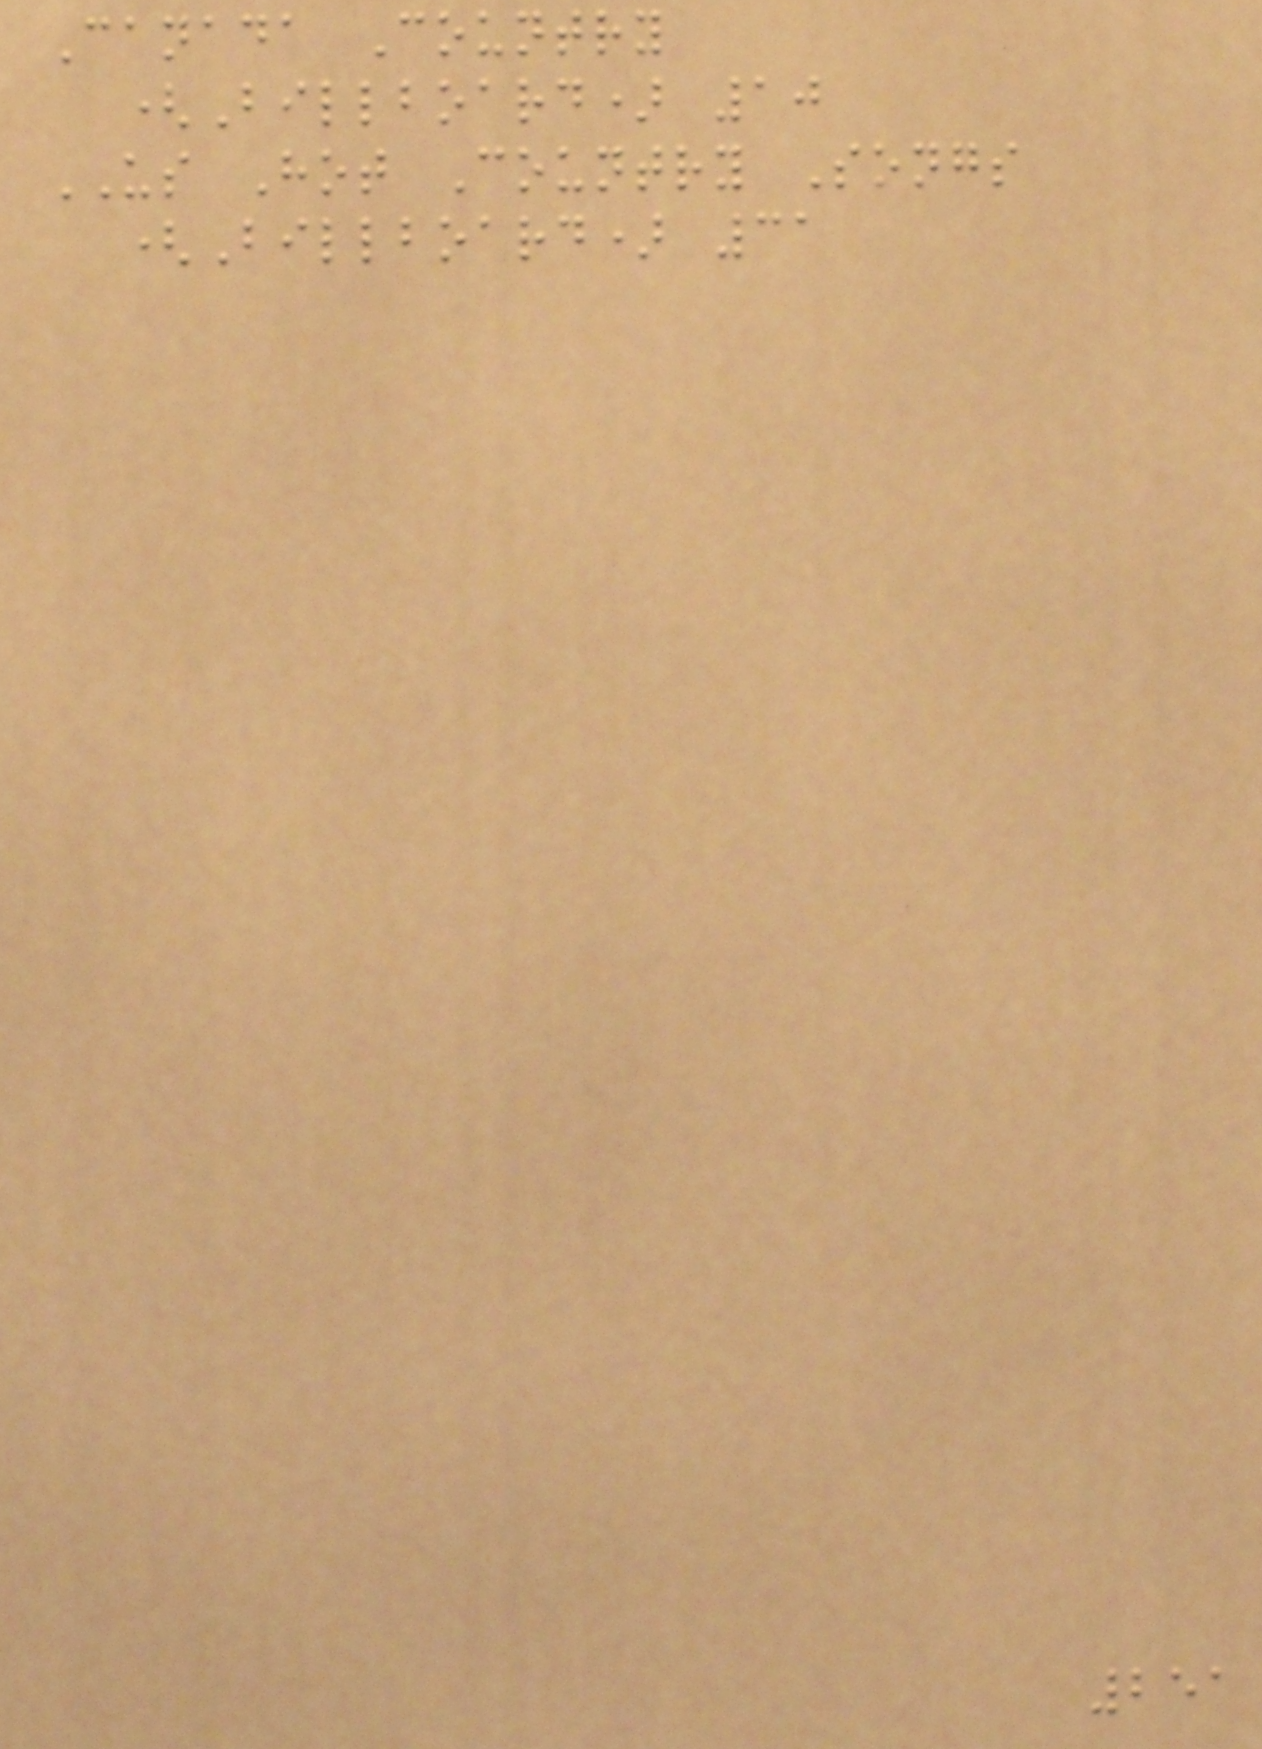Canada Country
(Billboard) 10
US Hot Country Songs
(Billboard) 31
251
